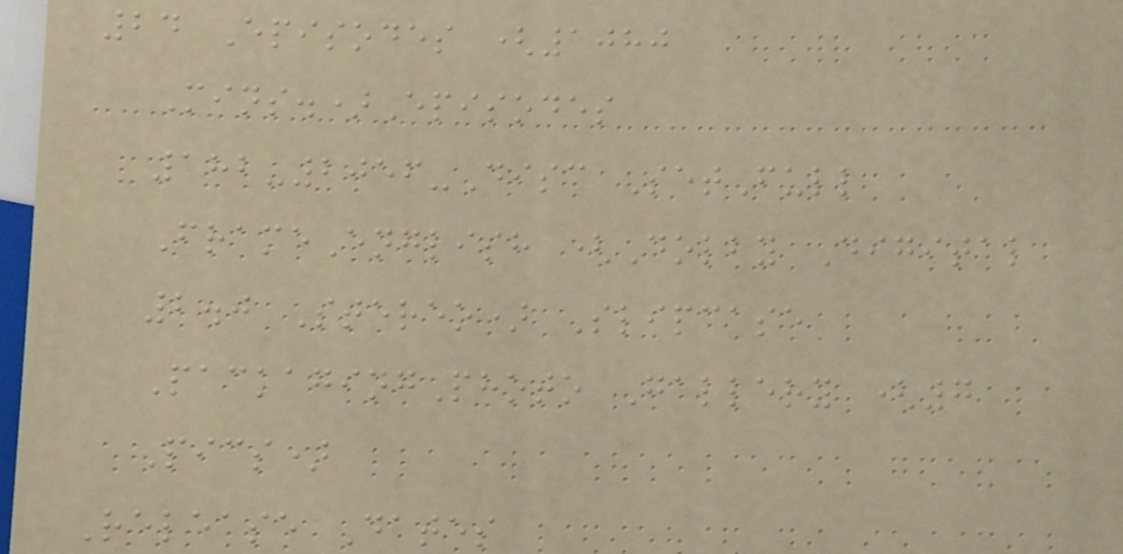24 Episodes (1080
Mins.)Episodes
182-2056-Disc SetFull
FrameEnglish (Dolby Digital
2.0 Stereo) Slipcase
PackagingPhoto Gallery (7
Pics)
Release Dates
